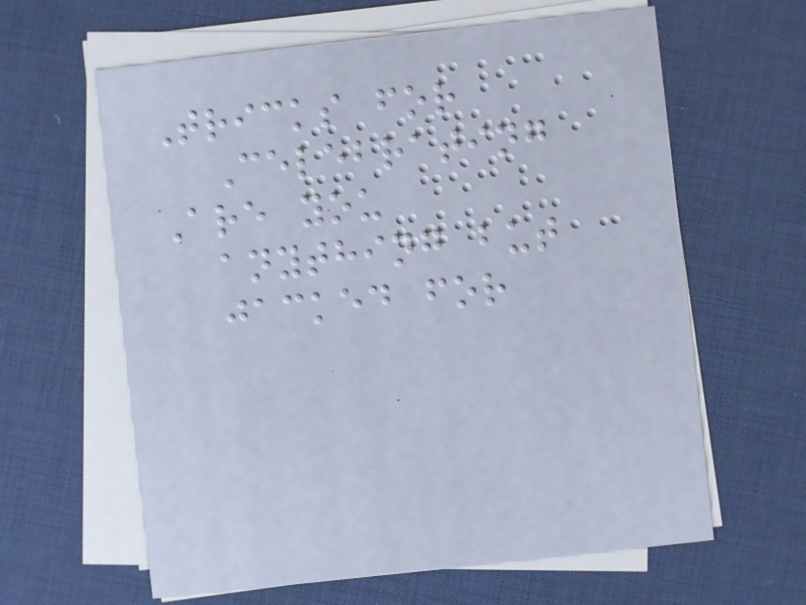Tricks for
Celebrating
Are you
anything but
jacked for
